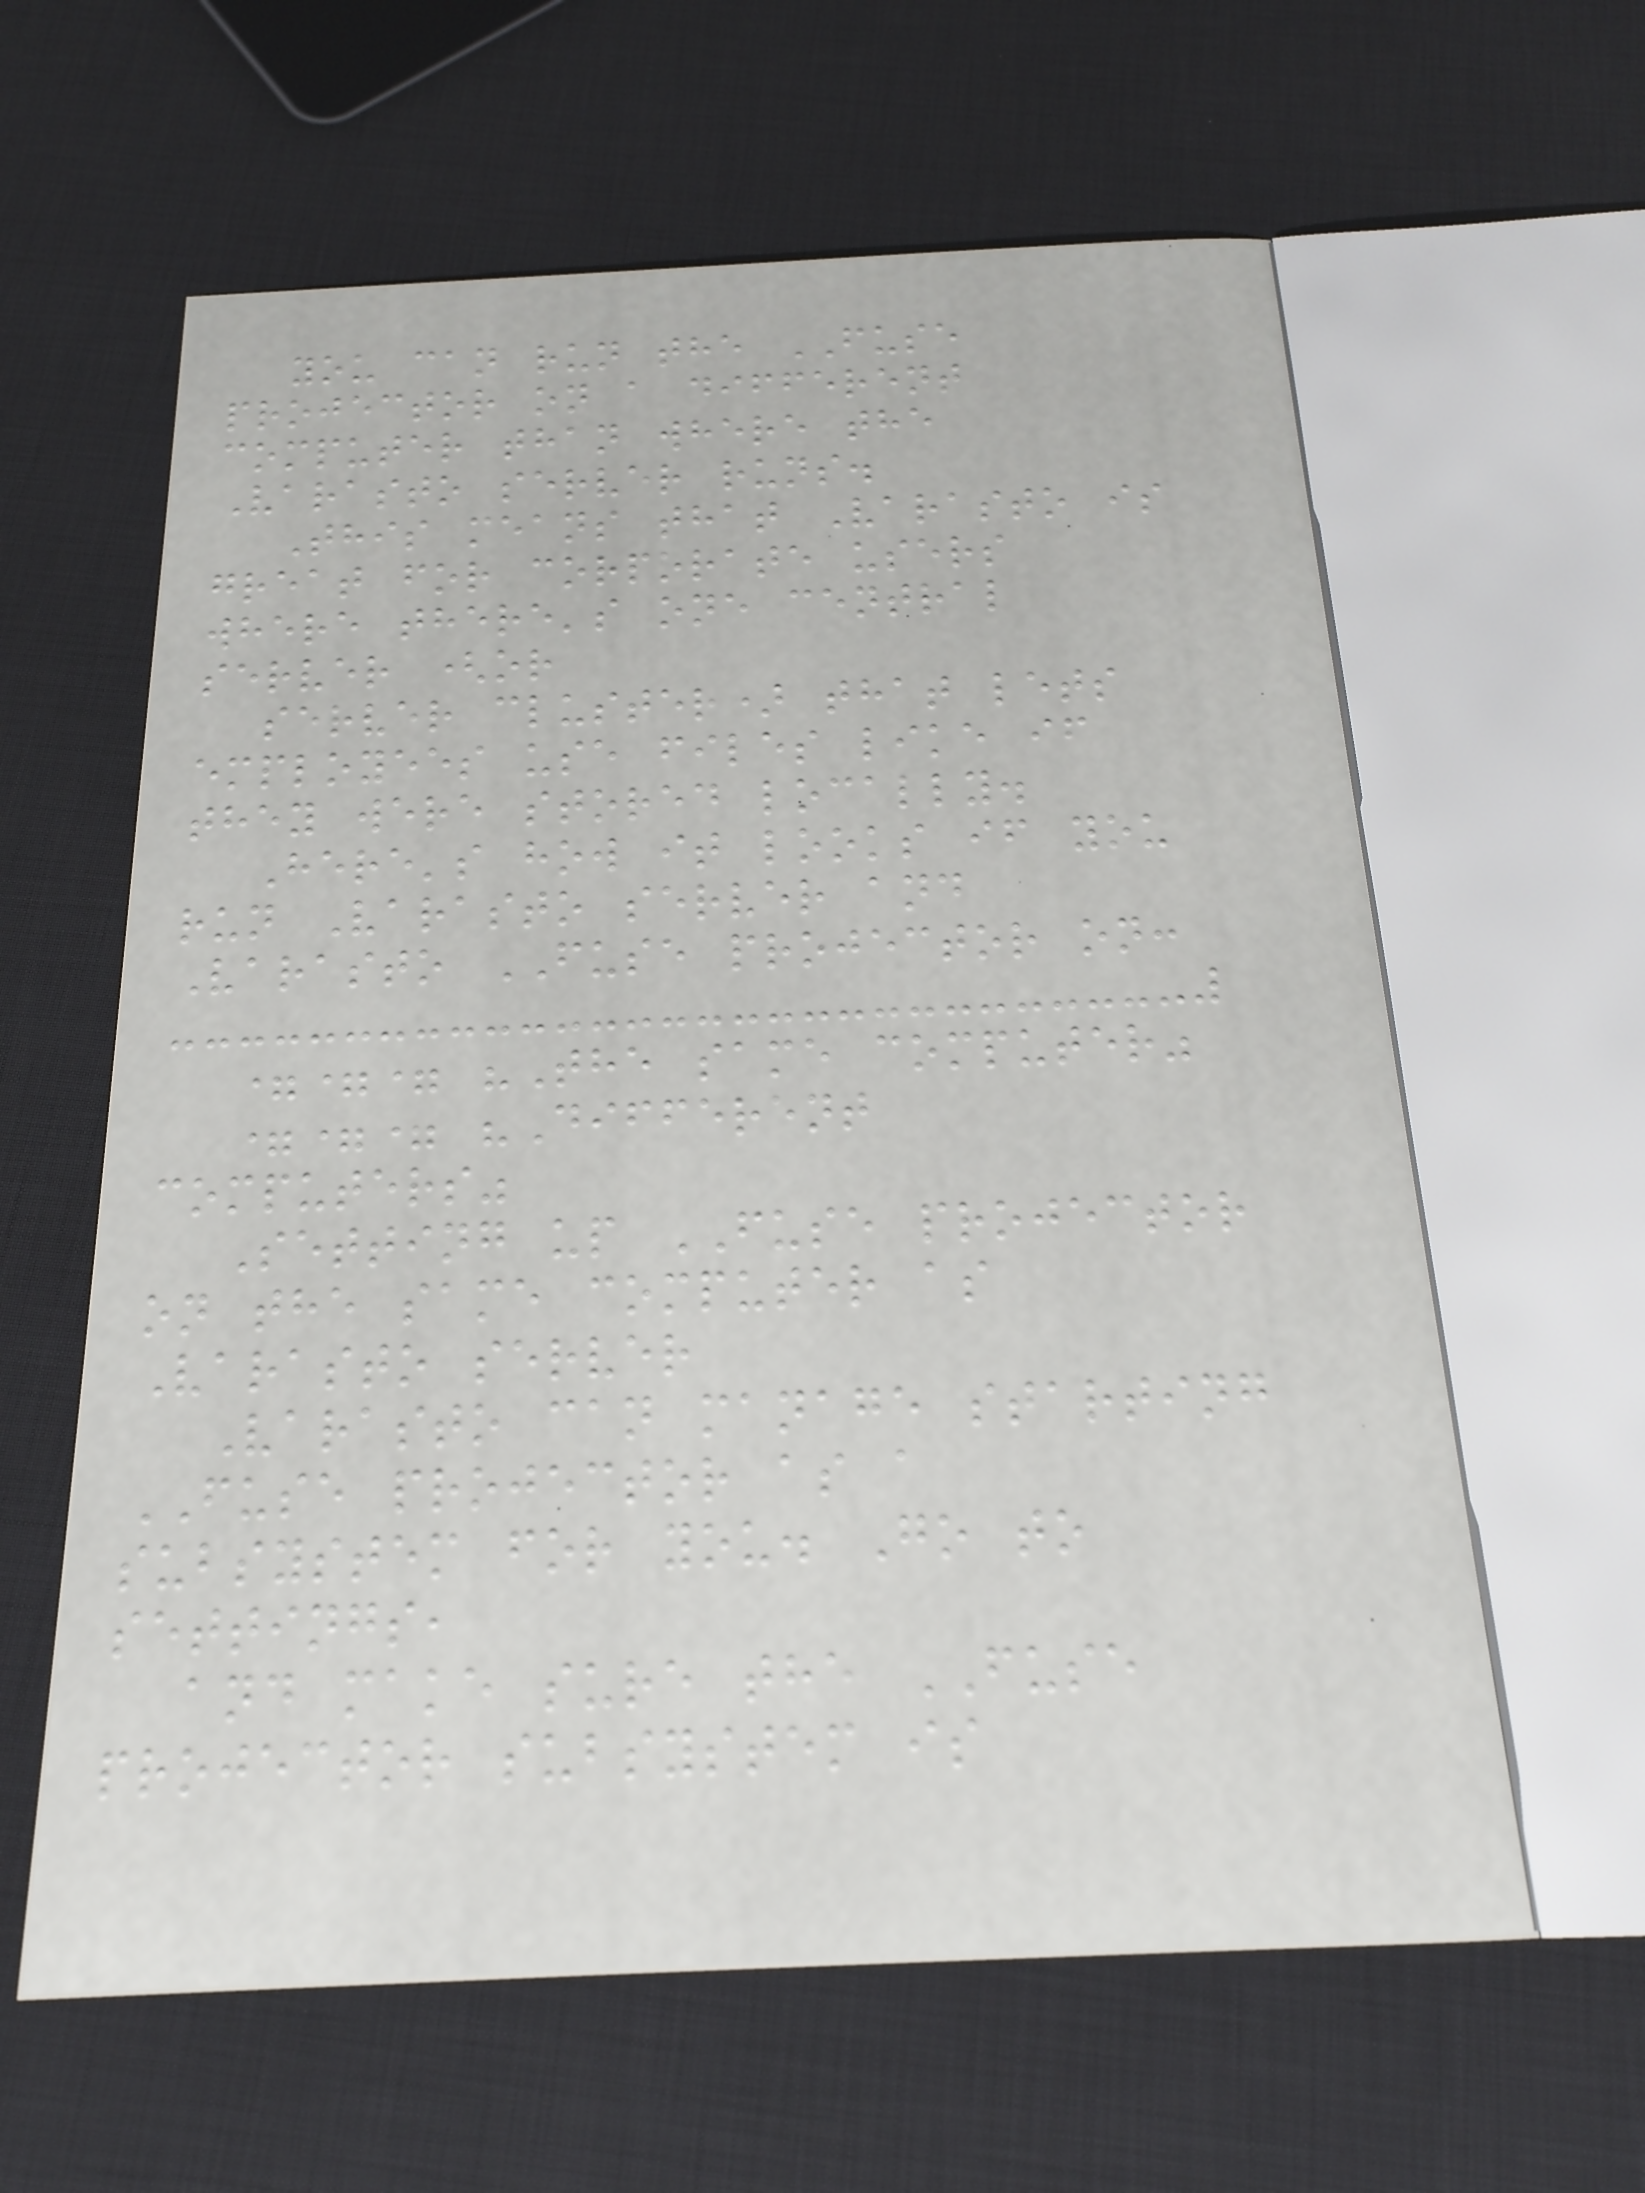you can run the FUSE
projector on a different
computer than where the
Varasto server runs.
This means that Varasto is
great for corporate users
where there's one central
server (or
server cluster) that lets
employees use files like if
they were stored locally.
Here's how it looks if you
run Varasto server and
Varasto FUSE projector on:
=== "The same computer"
=== "Different
computers"
Setting up FUSE projector
on the same computer as
Varasto server
Varasto can manage starting
FUSE projector as a
subsystem for you. Go to
settings,
and make sure the FUSE
projector subsystem is
